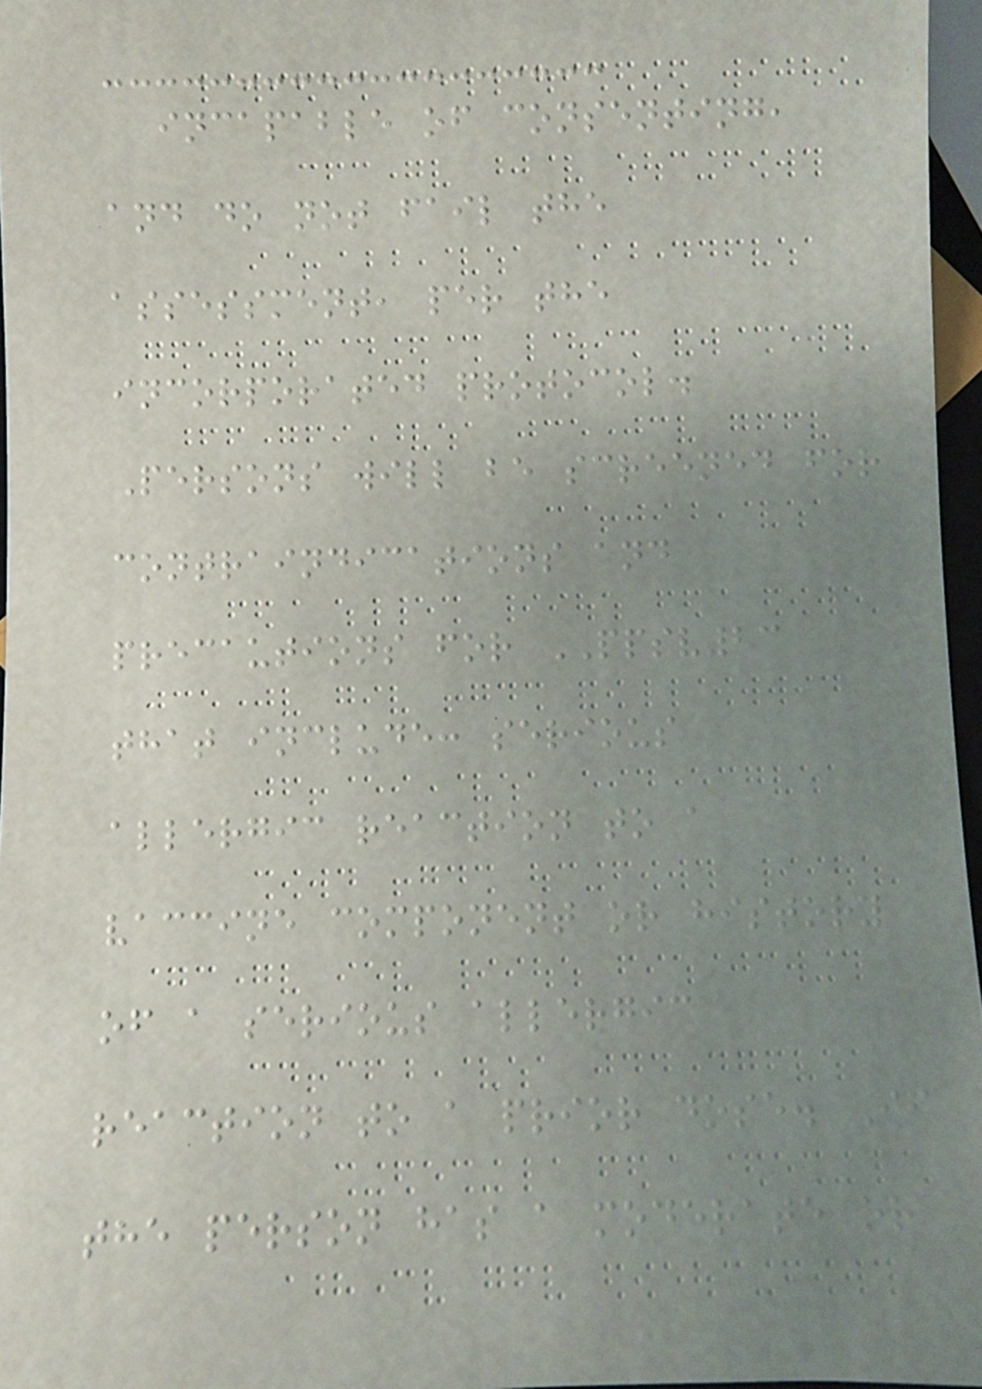incapable of consenting,
and do not fail the
assessment, per the
incorporated protocol.
Persons will be screened for
contraindications and
precautions for PPSV23
that include: serious
allergic reaction to a
vaccine component or history
of a serious allergic
reaction to a prior dose. If
the person has a moderate or
